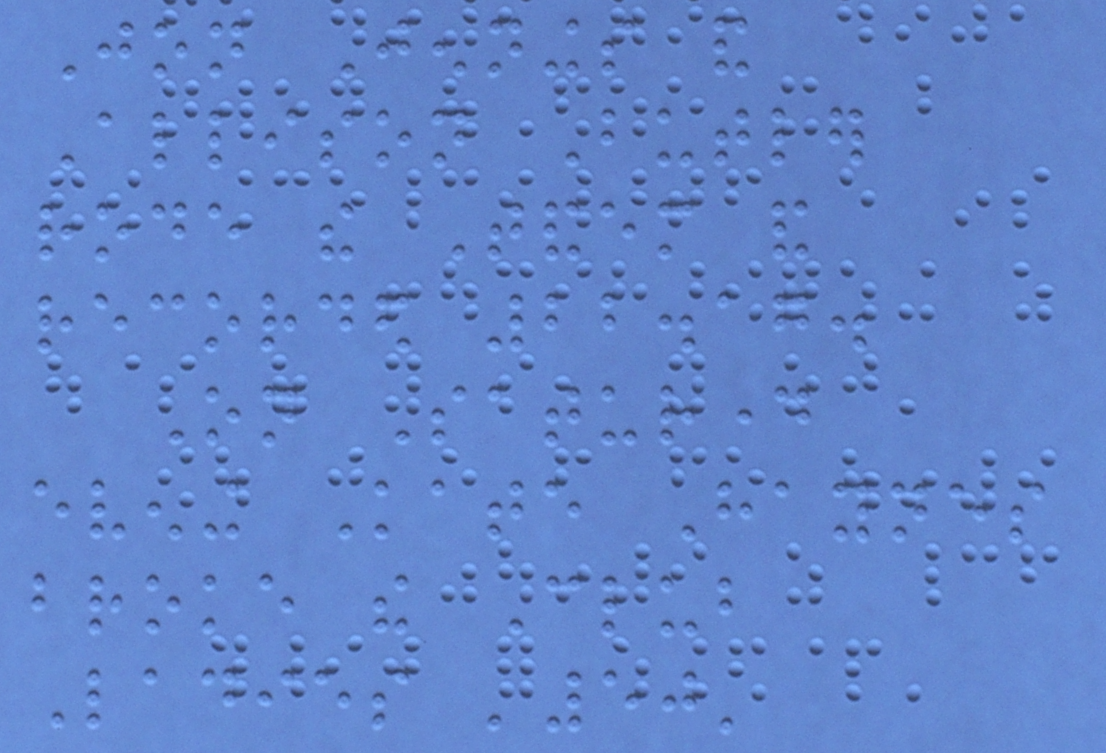Jon Jennings and
Allison Butler
rode the Tandem and
recorded 22.17.
On Saturday
evening Kate Haynes
broke the Club
Ladies '50'
